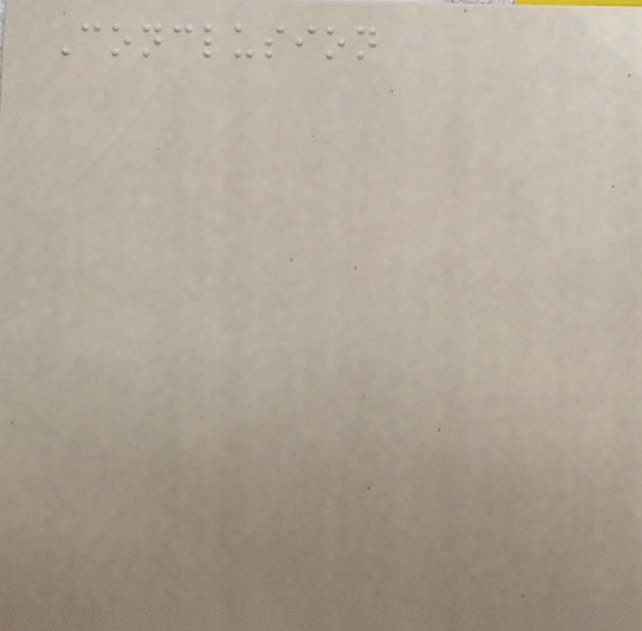Conclusion
